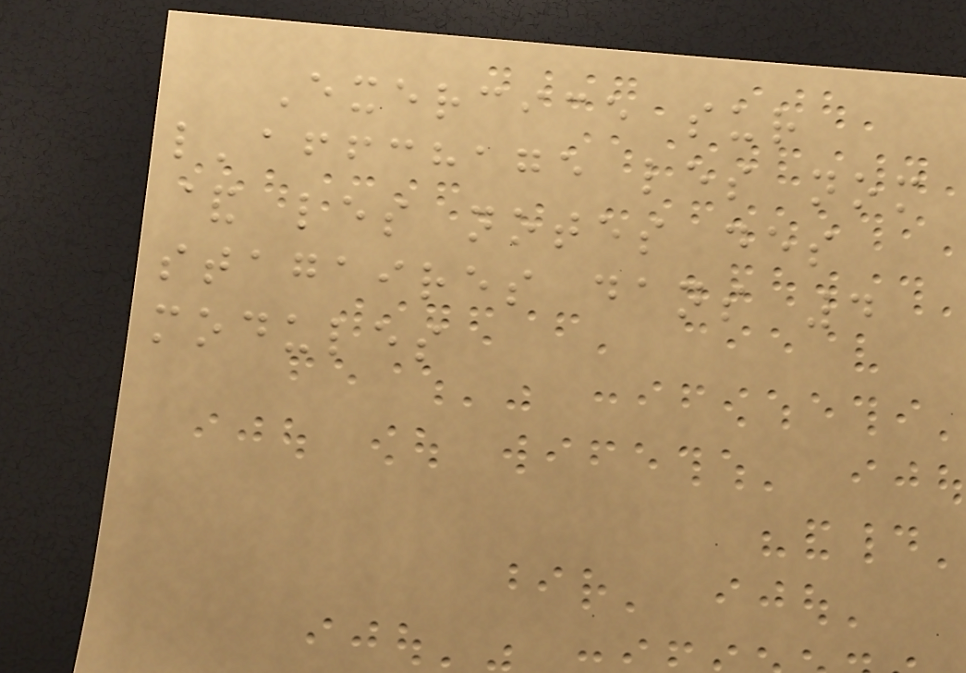Exercice sur
l'affchage les nom
& les notes des
stagaires dans 4
modules
